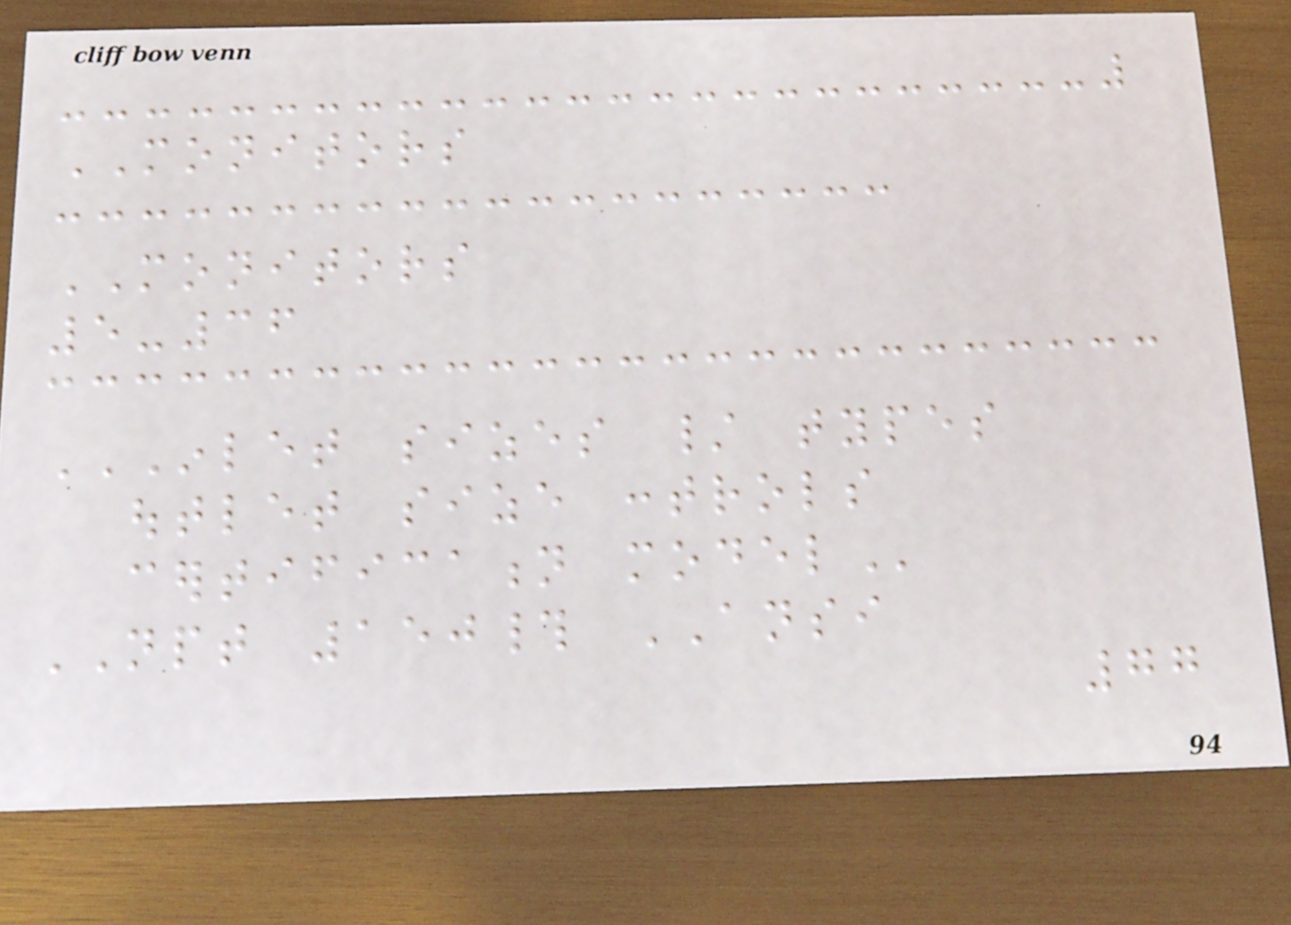MONITORS
MONITORS
5-36
INLET SIZES / TYPES
OUTLET SIZE CONTROLS
CERTIFICATION MODEL
NPT 150# ANSI
77
